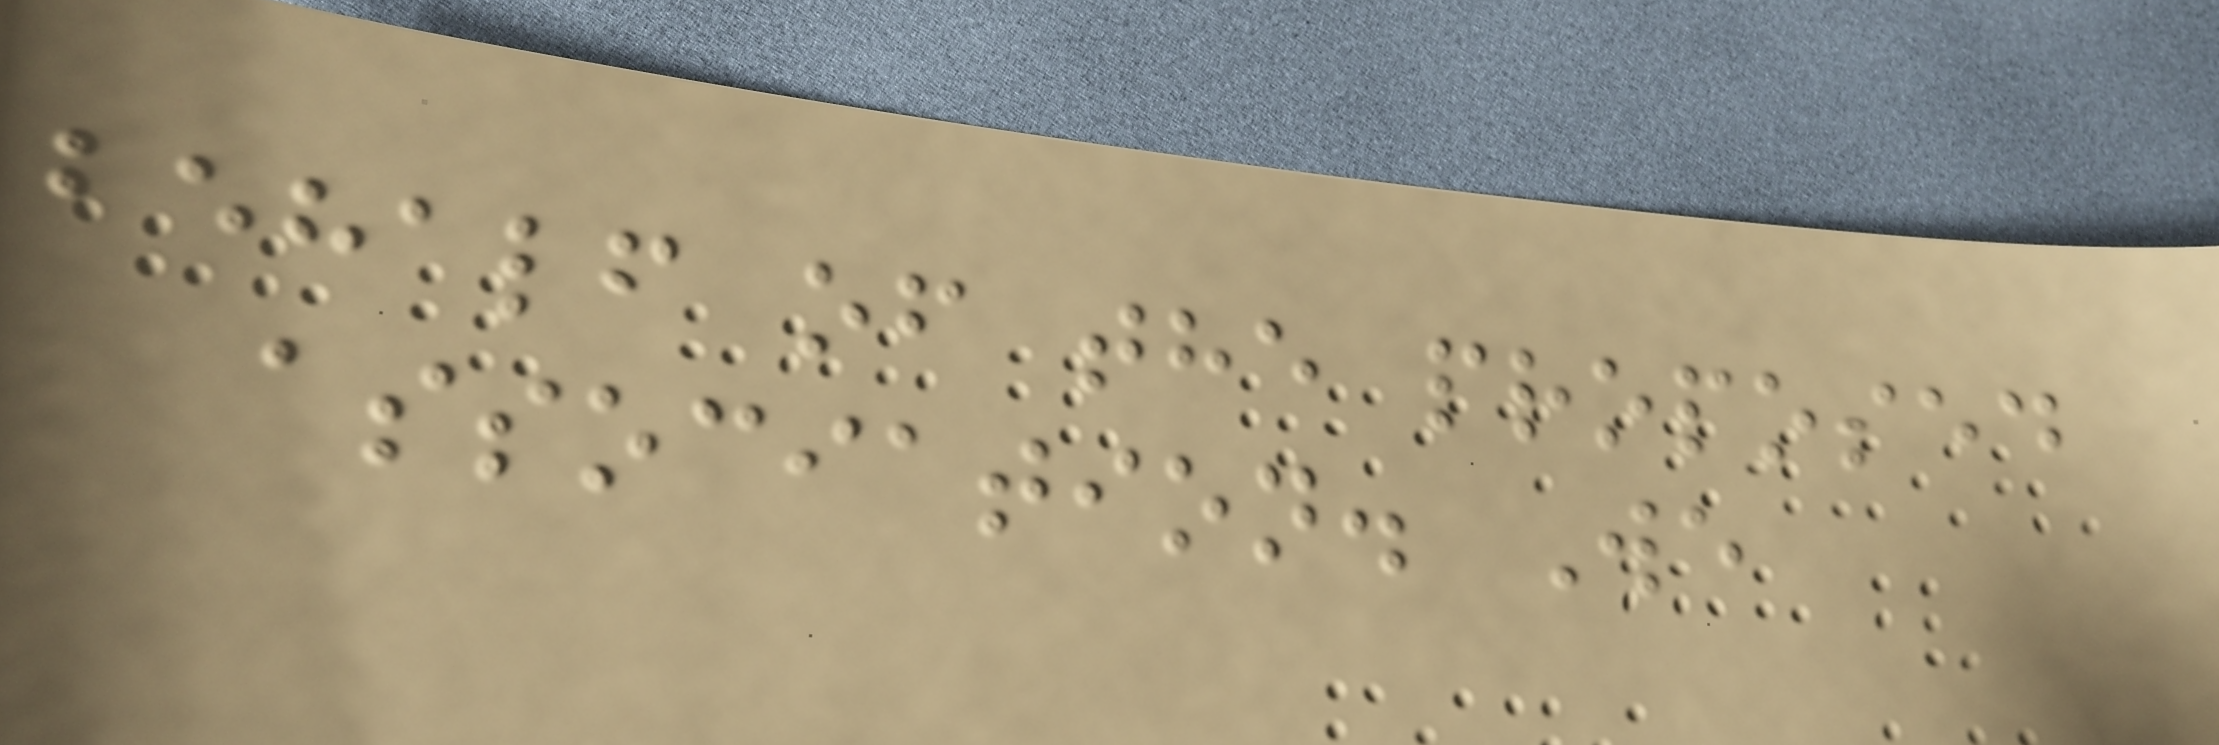behalf of the proposed
association. We
